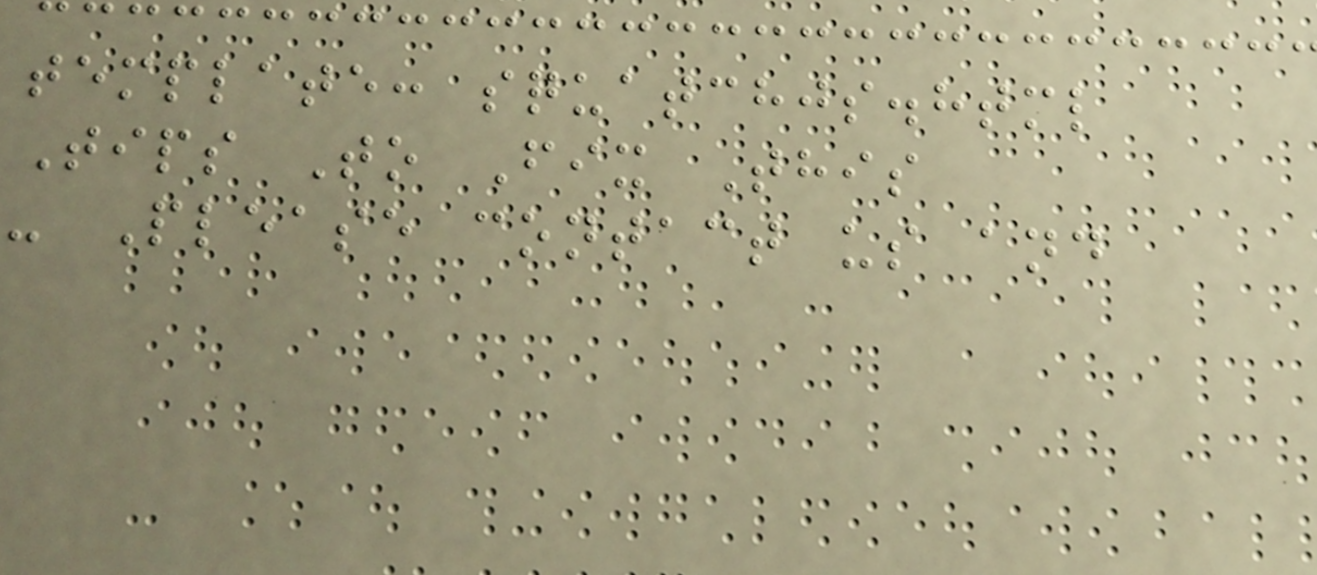template: squatchjs.html
Tips To Fix This
- Please contact us and
